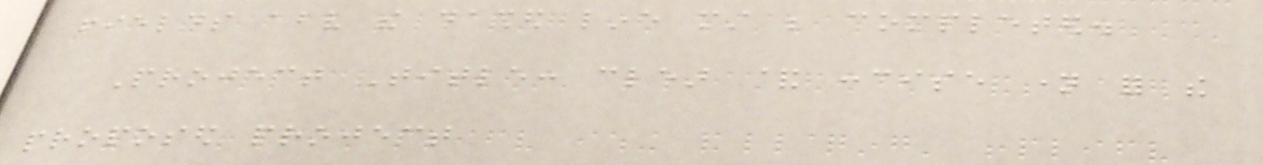fields above the dashed line must be completed.
Project Title: clear & concise name for the
proposed project
